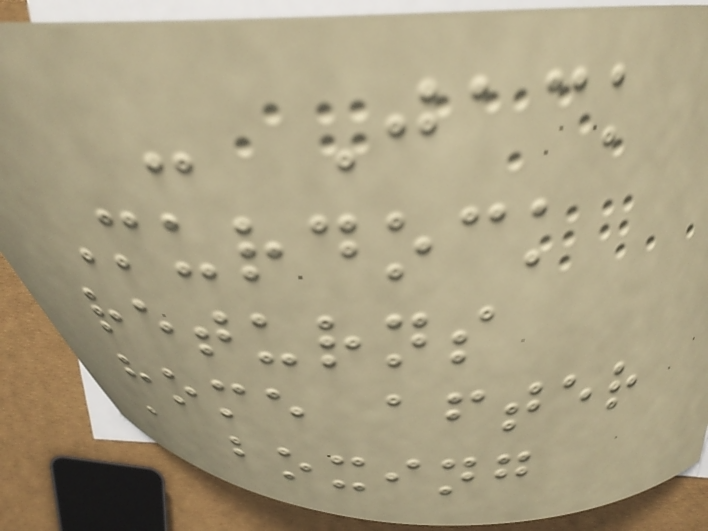- Jack
Murdock
returns
home after
a boxing
